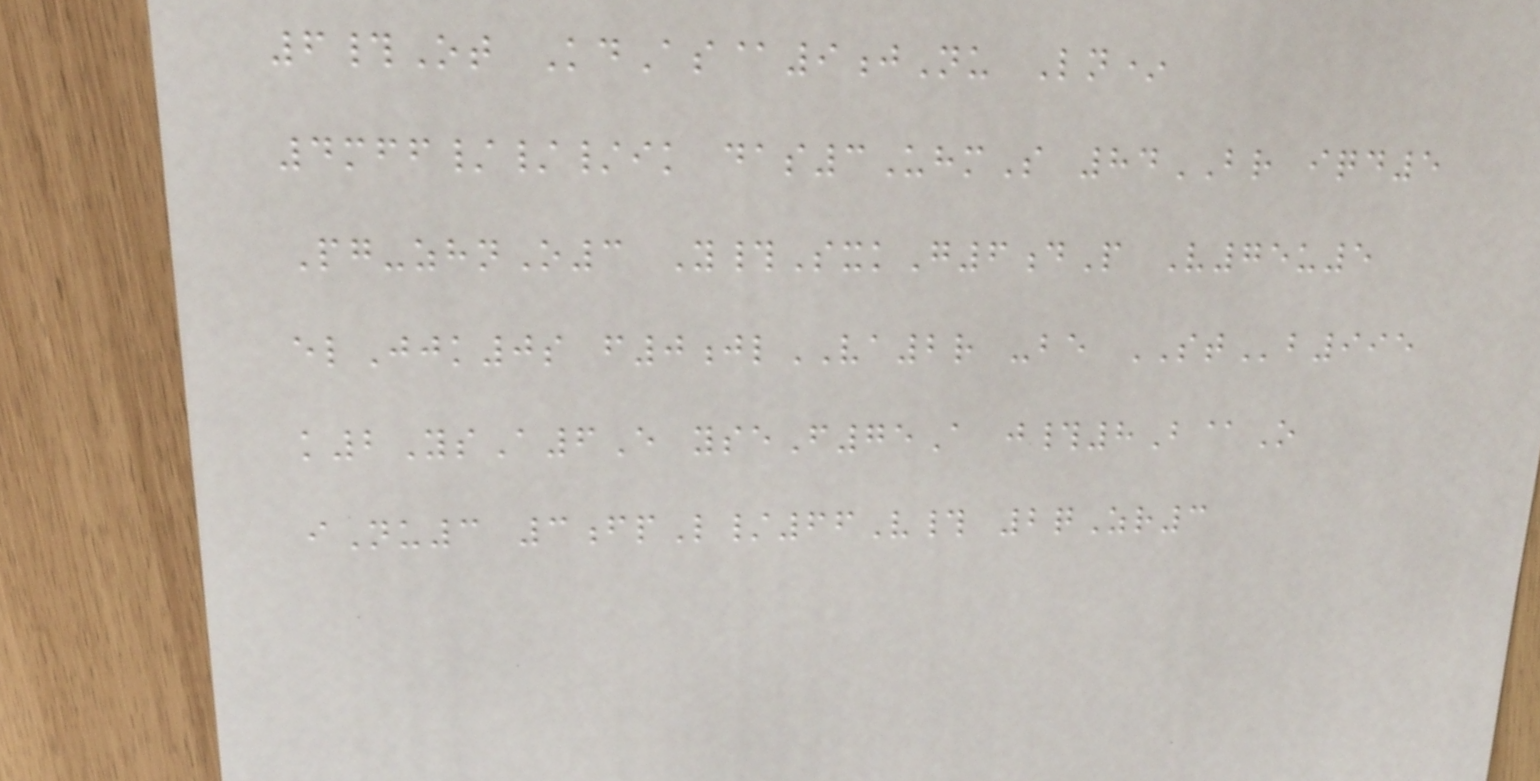6#Ot KdAs@9jNu Ln*
4mff///ik das3UhmS 84BR iqd5
Pg-zhnO3 Y#SxkG6dP V75u5
elJjk0s f0jlVA2r -be STb995
k2YsA6E yseF75A j#8B@O
iNu3 3fpL/66V# 2qZr3
